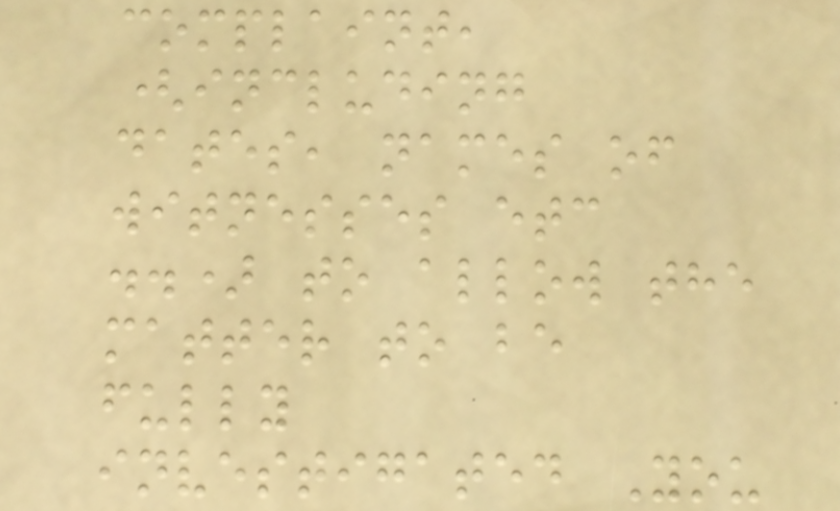complaint,
(including
dates, names of
witnesses etc
..) to allow the
matter to be
fully
investigated You
